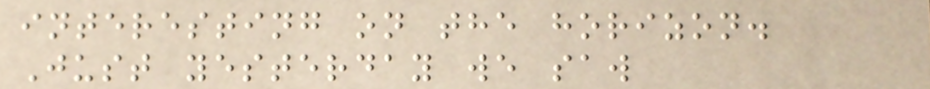interesting on the horizon.
Just yesterday we saw
